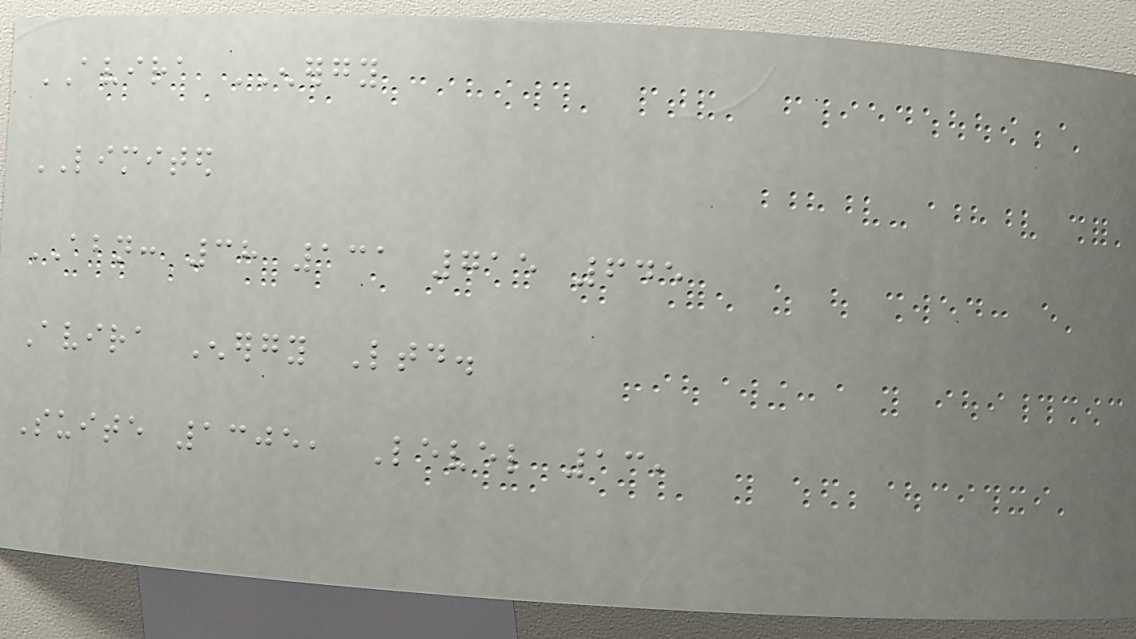AVIRA ENERGY
LIMITED
ABN: 38 131 715 645
Avira Energy Ltd.
Suite 1305, Level 13,
